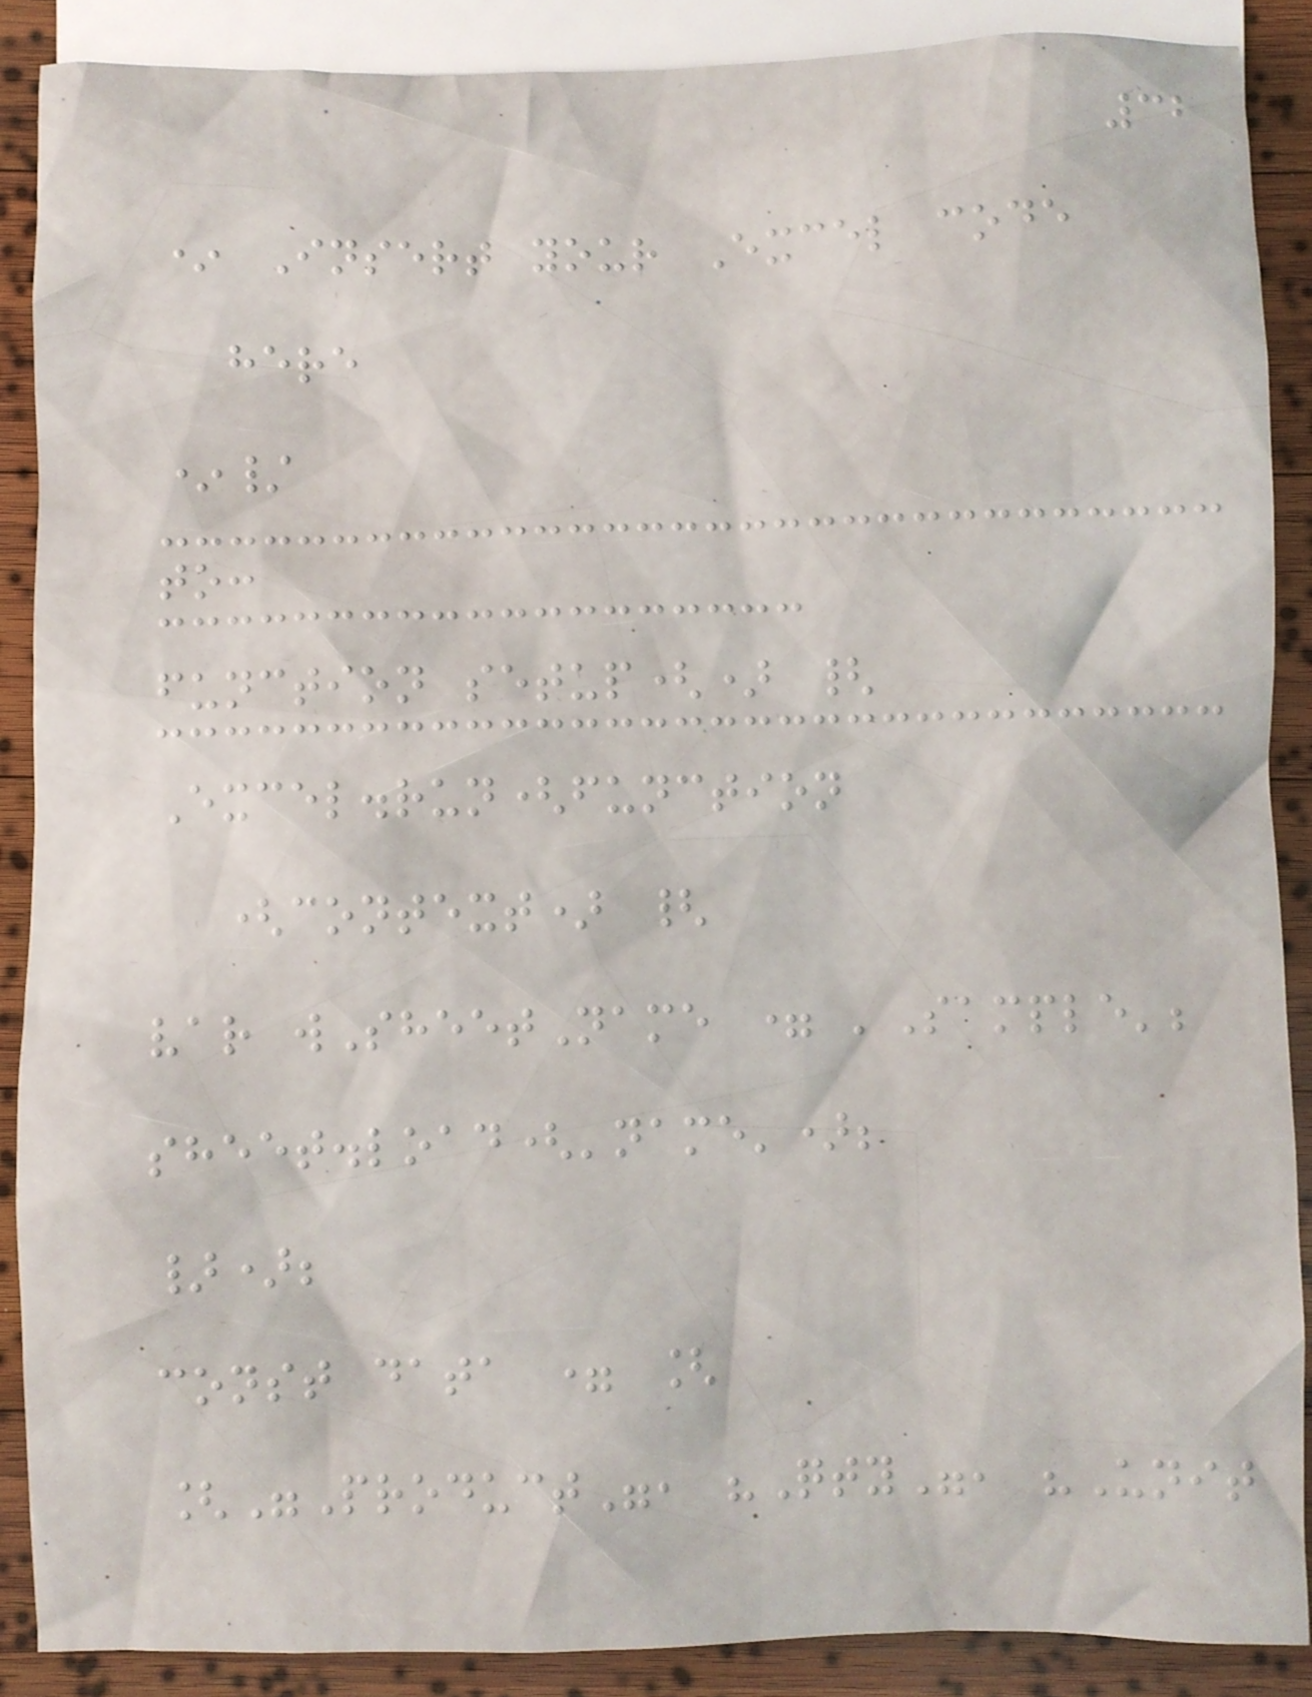32
* Insert your Excel code
here
*/
to:
function setup() {
Excel.run(function
(context) {
var wSheetName = 'Sample';
sheet.load('name');
});
const data = [
["Product", "Qty", "Unit
